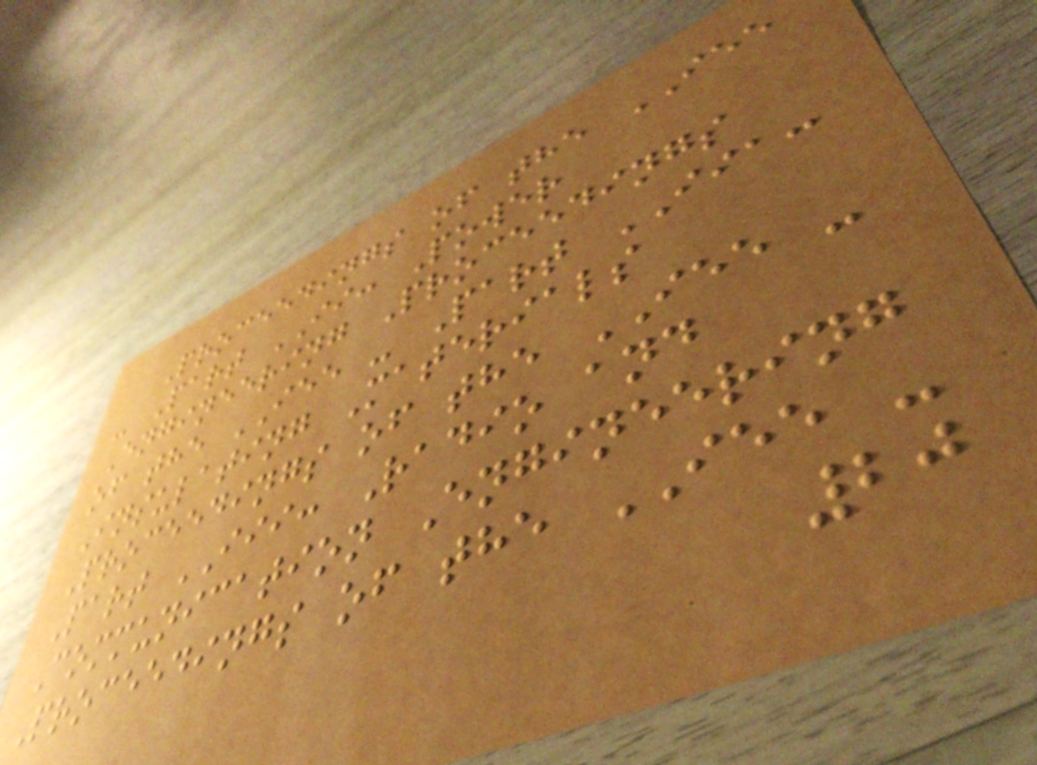Proceedings of the IEE
- Part II: Power
Engineering Proceedings
of the IEE - Part IIA:
Insulating Materials
Proceedings of the IEE -
Part III: Radio and
Communication Engineering
Proceedings of the IEE -
20
